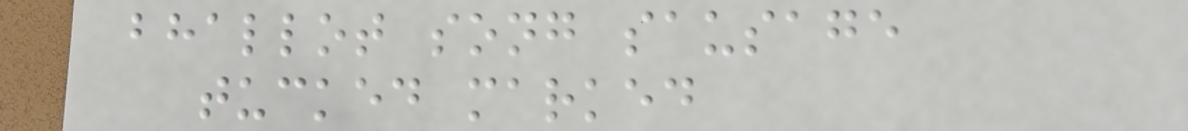bhallot song sausage
tucked marked
